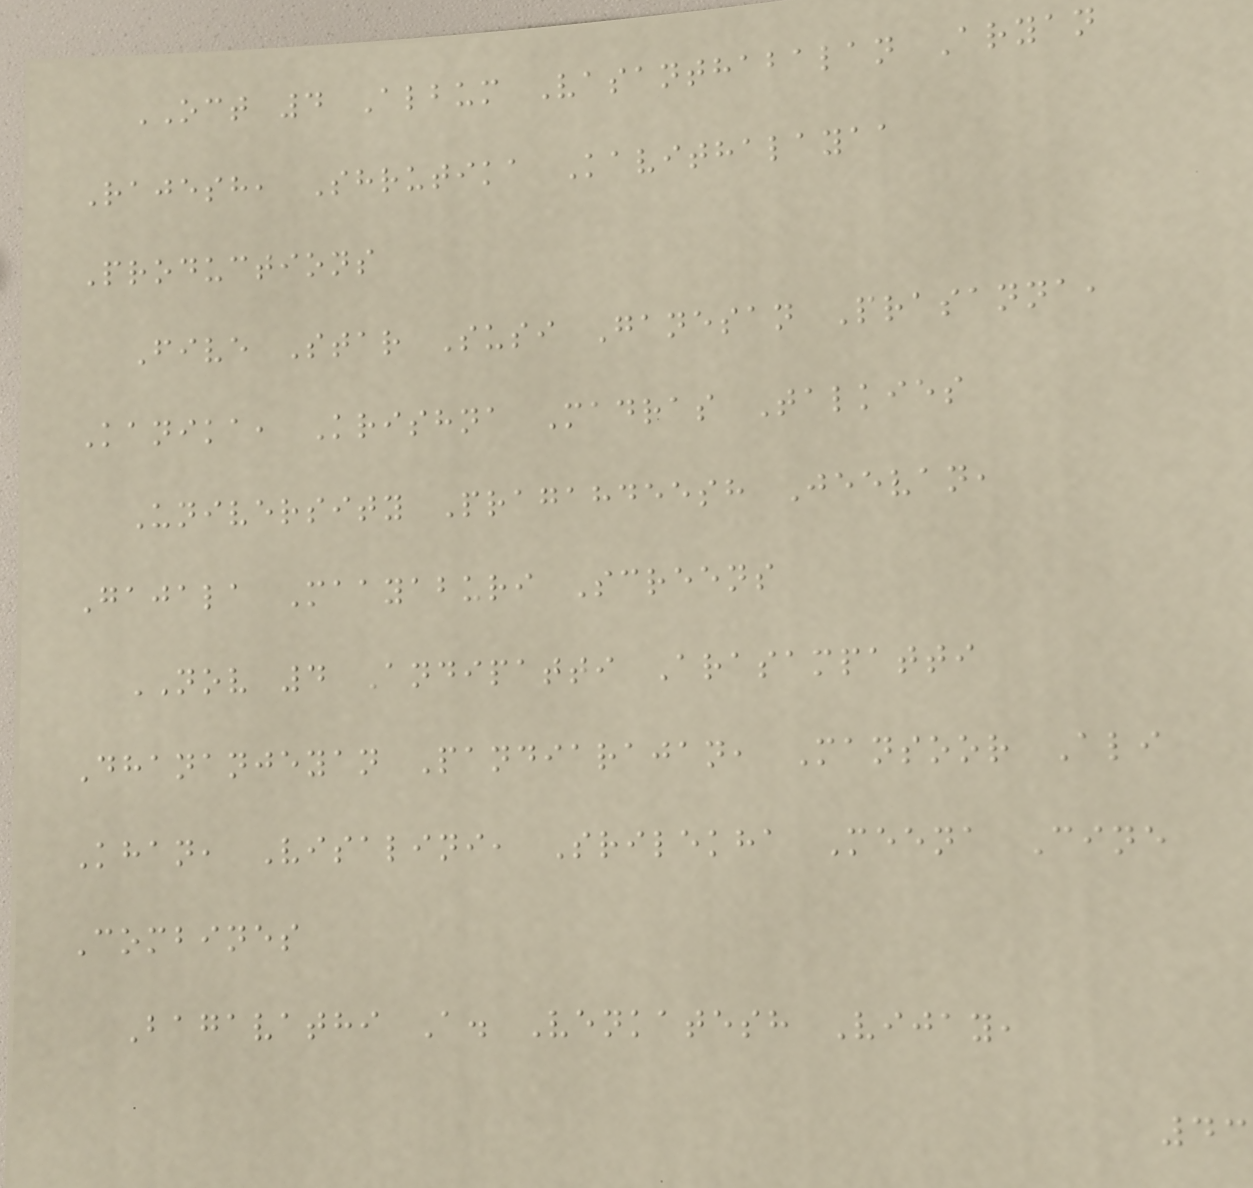OCT 4 Album Vasanthabalan Aryan
Rajesh, Shrutika Kavithalayaa
Productions
Five Star Susi Ganesan Prasanna,
Kanika, Krishna Madras Talkies
University Pragahdeesh Jeevan,
Gajala Maayaburi Screens
NOV 4 Andipatti Arasampatti
Dhananjeyan Pandiarajan, Mansoor Ali
Khan, Visalini, Srilekha Meena Cine
Combines
Bagavathi A. Venkatesh Vijay,
43
